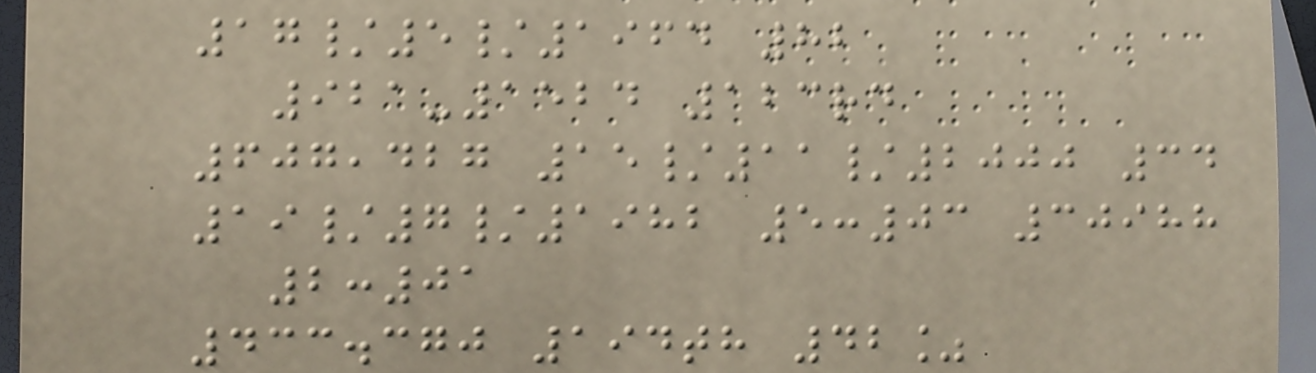17/5/1964 82
921-1524 123rd
607,427 15/11/2000 34
19/7/1982 5:03 30988
2:01
433.370 194th 42%
